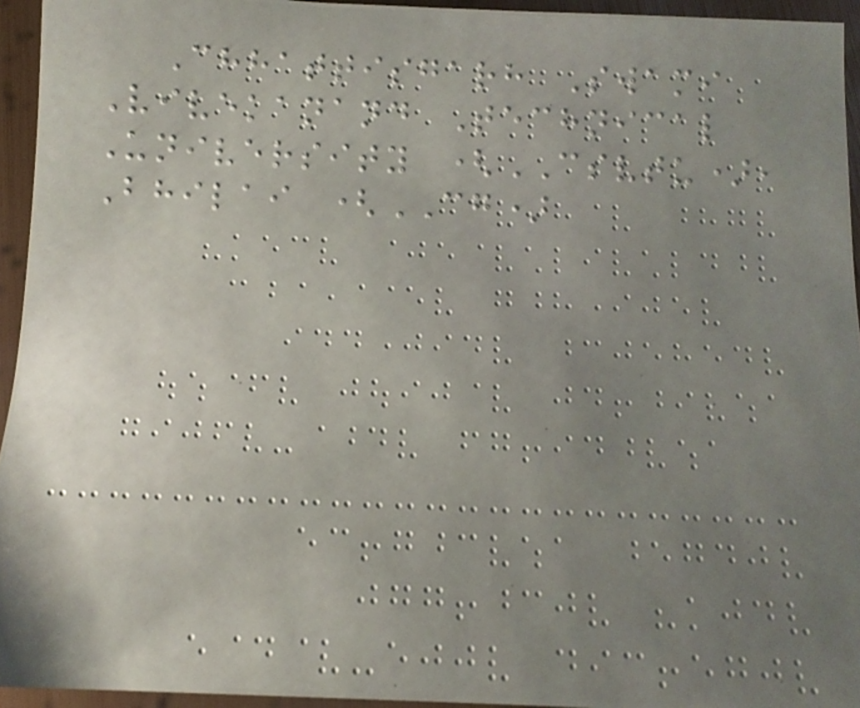Chhattisgarh Swami
Vivekanand Technical
University (CSVTU),
Bhilai (CG)
